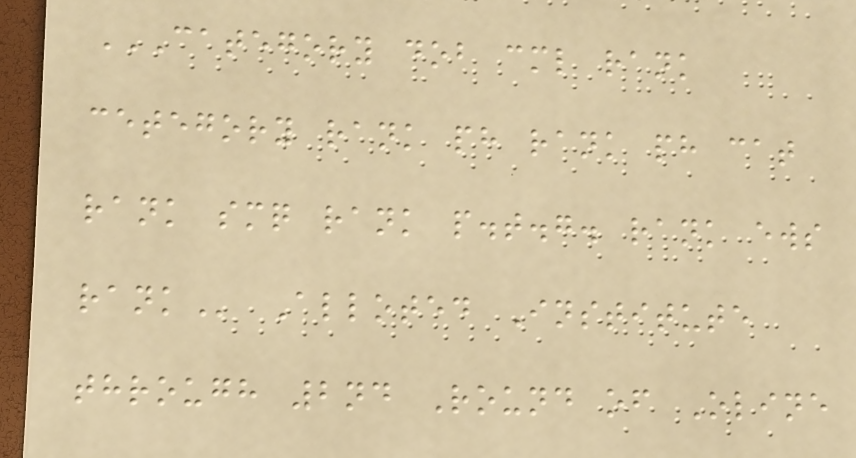CATEGORY DOB CML RANK
CETEGORY RANK PH RANK PH CAT
RANK SMQ RANK P.T.G. RANK EWS
RANK Alloted Institute
through 2nd Round of Oline
